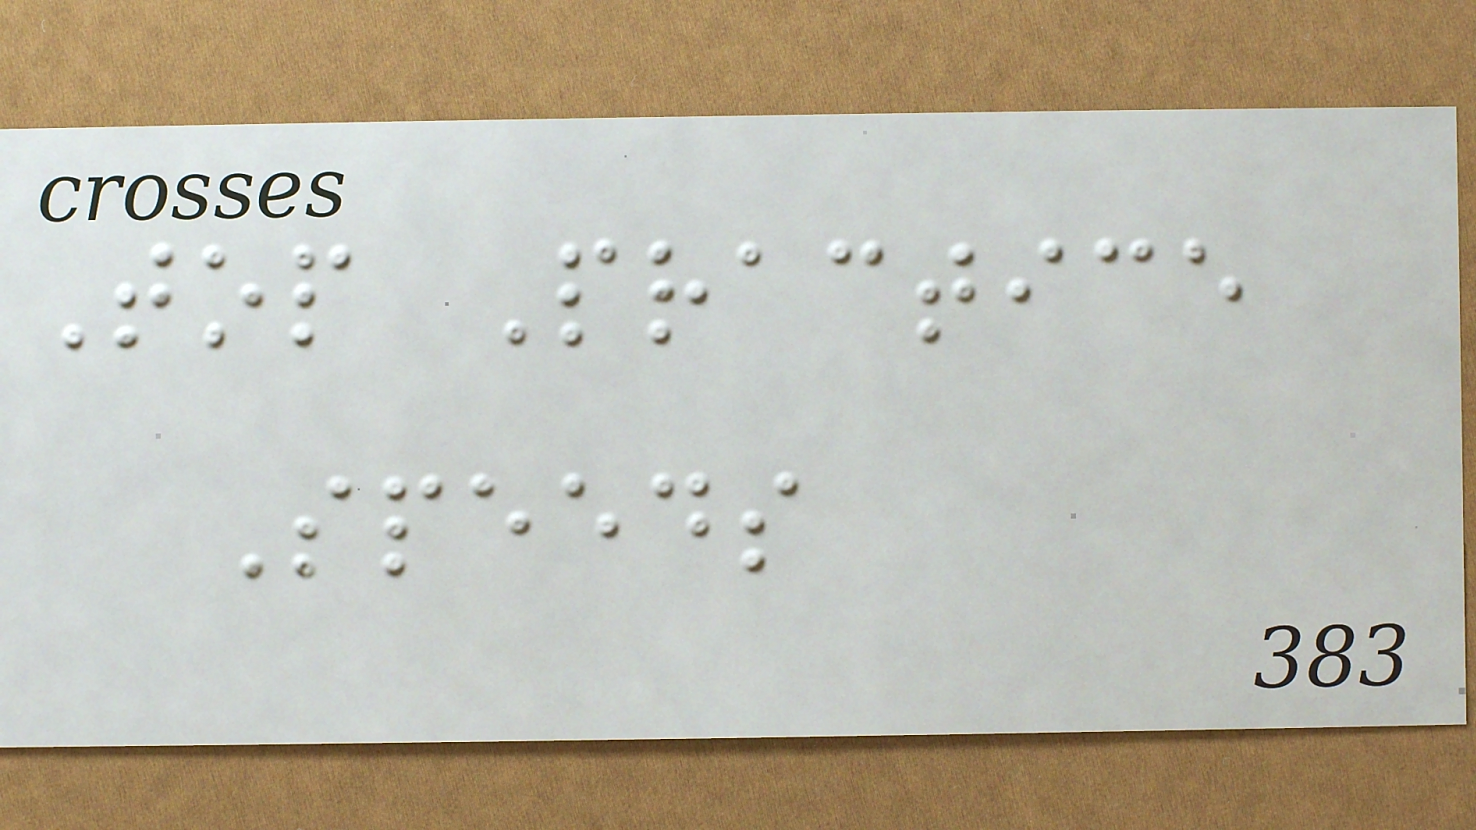Top Practice
Speeds
